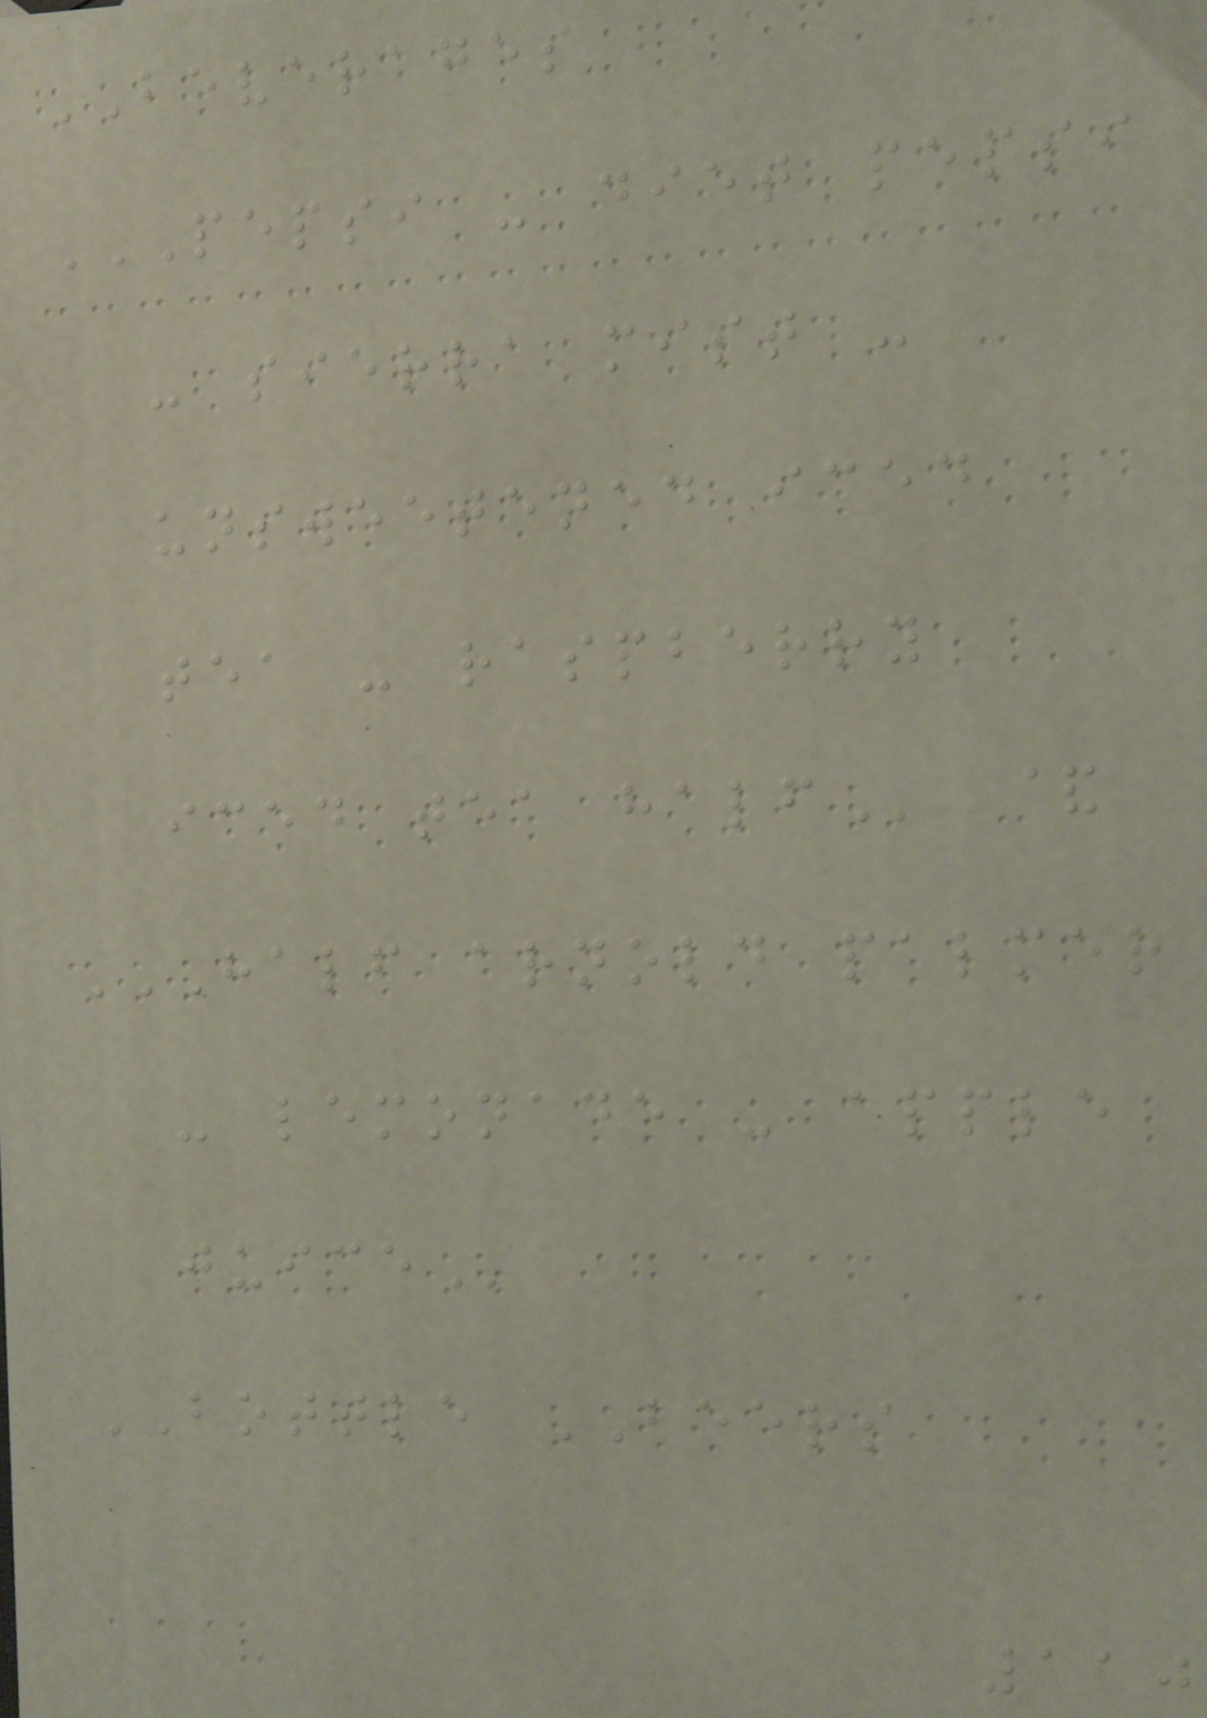BEVERAGES
PEPSI - DIET PEPSI
- SIERRA MIST -
UNSWEETENED ICED
TEA - RASPBERRY
ICED TEA HALF &
HALF ARNOLD PALMER
- LEMONADE - APPLE
JUICE
BOTTLE BEERS
110
